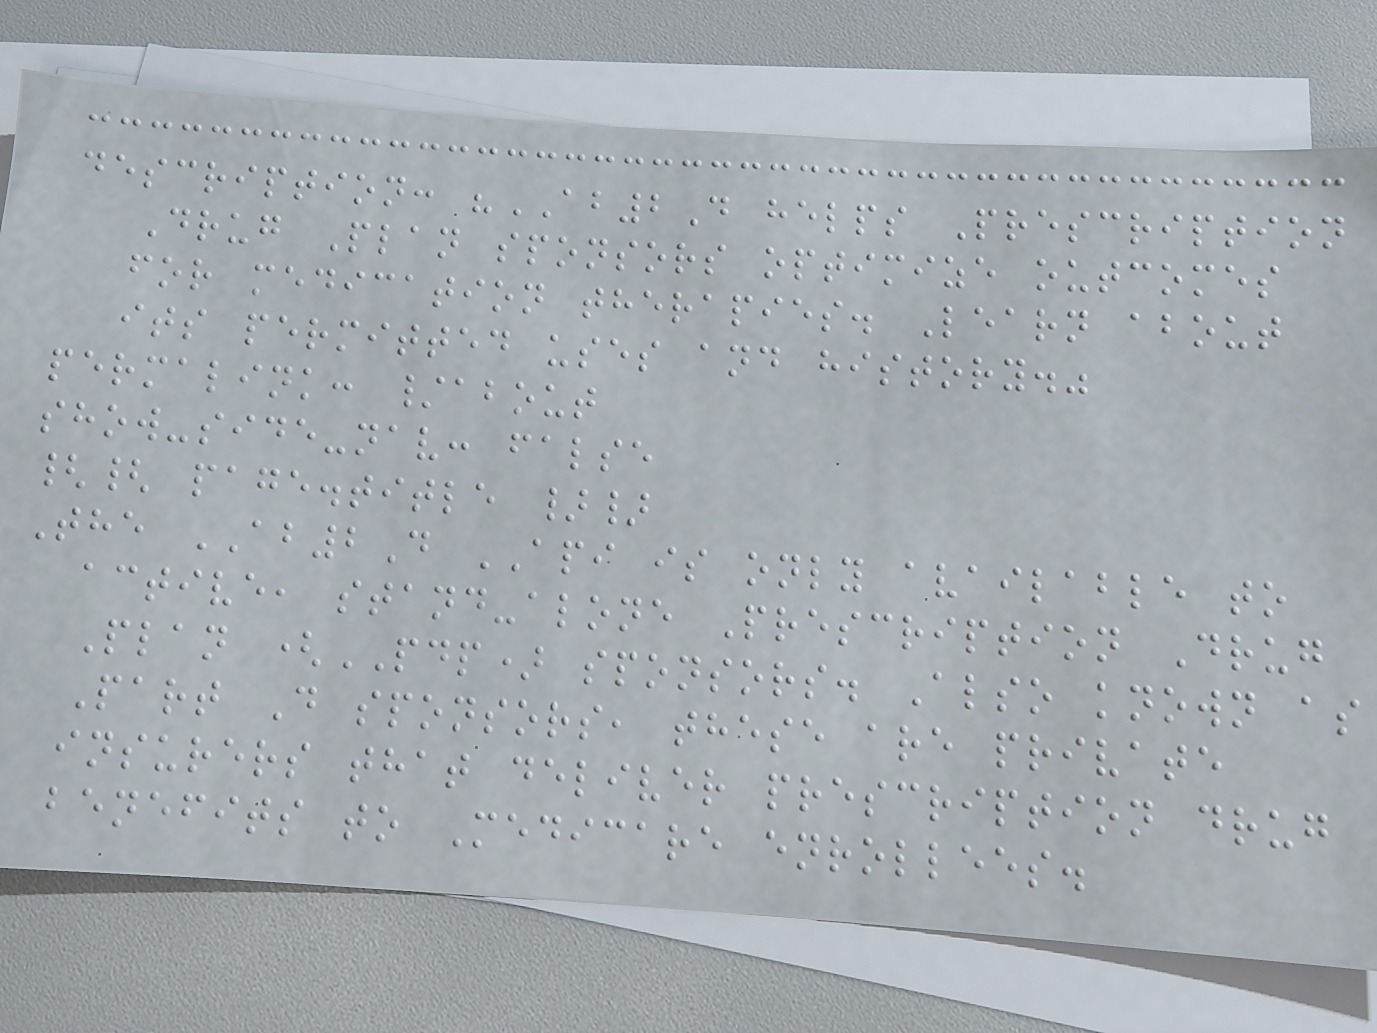description: "AB2D helps Prescription
Drug Plan sponsors optimize outcomes
for medication therapies. Learn about
its permitted uses and history."
permalink: /about
show-side-nav: false
{{ page.title }}
The AB2D API is only available to
active, stand-alone Prescription Drug
Plan (PDP) sponsors. Also known as
Part D sponsors, these are private
insurers that deliver prescription drug
benefits to Medicare enrollees.
